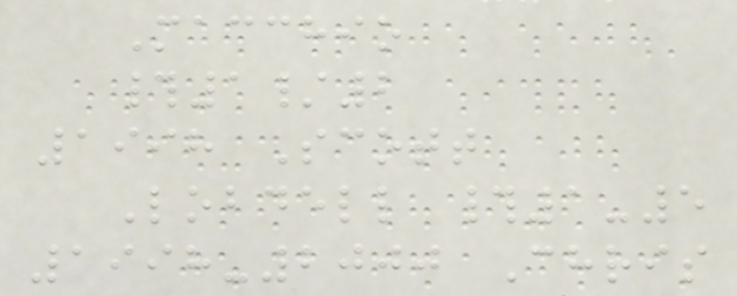Macchio
#1/2
1998 Scott
Lobdell #1-5
1998-2000 Chris
